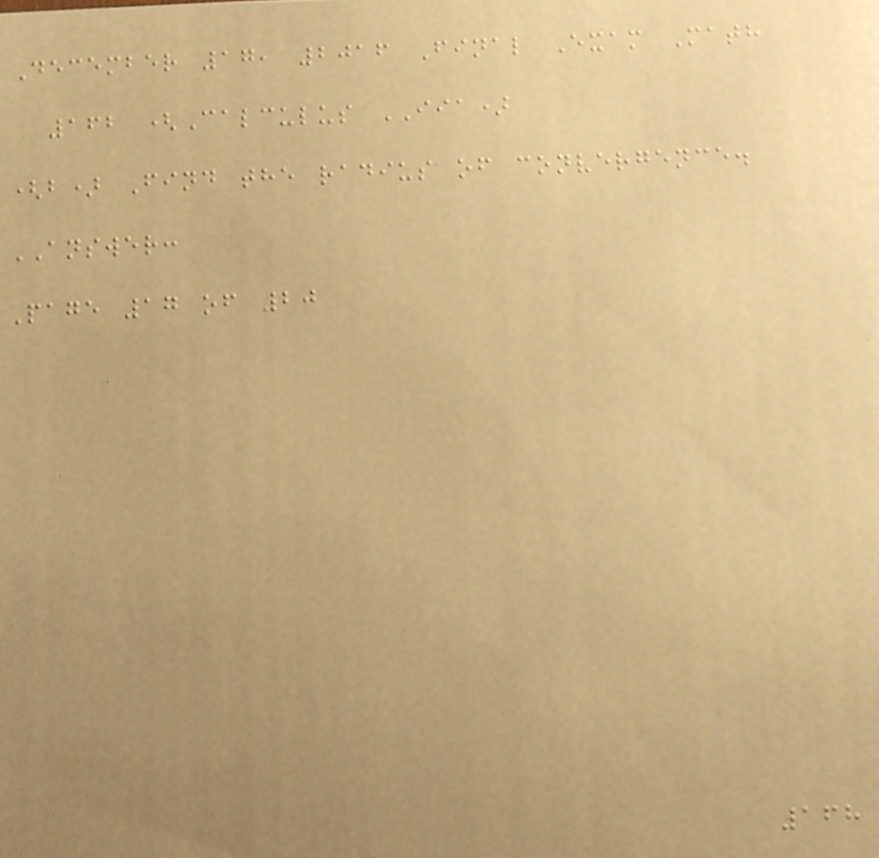December 17, 2016 Final Exam Math
162 (Calculus IIA)
(b) Find the radius of convergence.
ANSWER:
Page 17 of 20
168
